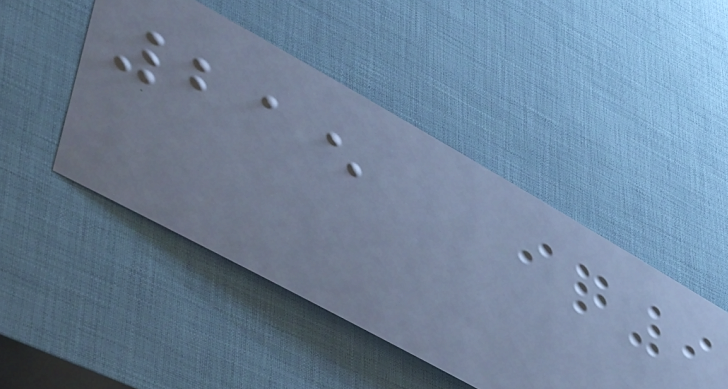215
